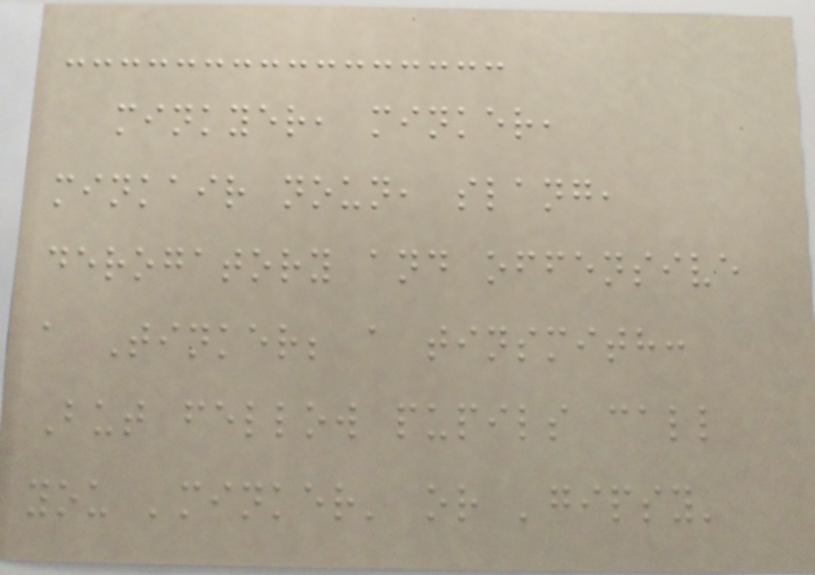minkyer, minker,
minkair noun, slang,
derogatory and offensive
a Tinker; a tinsmith:
But fellow pupils call
you 'minker' or 'gipsy'
